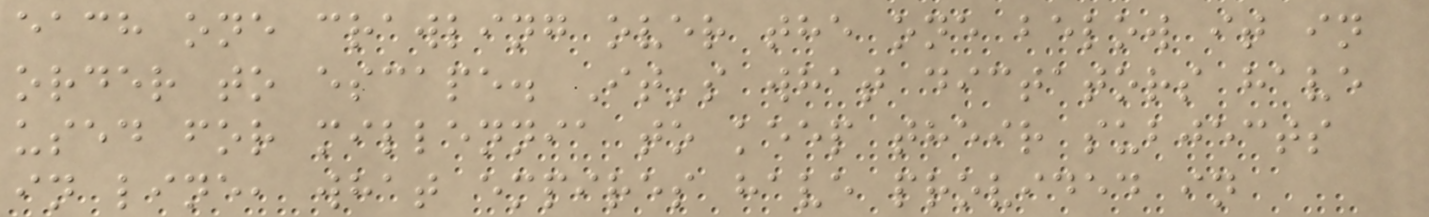each one crawling over the one below it in
order to escape. It's what dictators have
used for millennia to keep their subjects
in line, what empires have provided in
